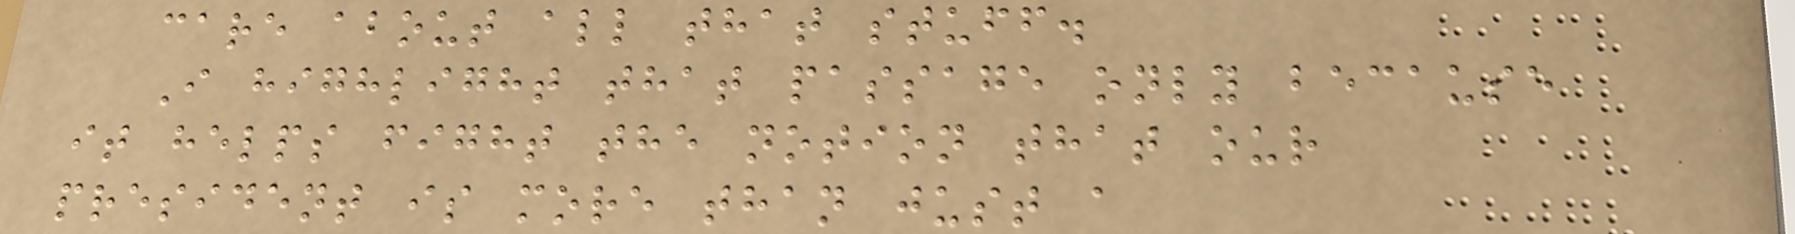care about all that stuff.
I highlight that passage only because
it helps fight the notion that our
president is more than just a
